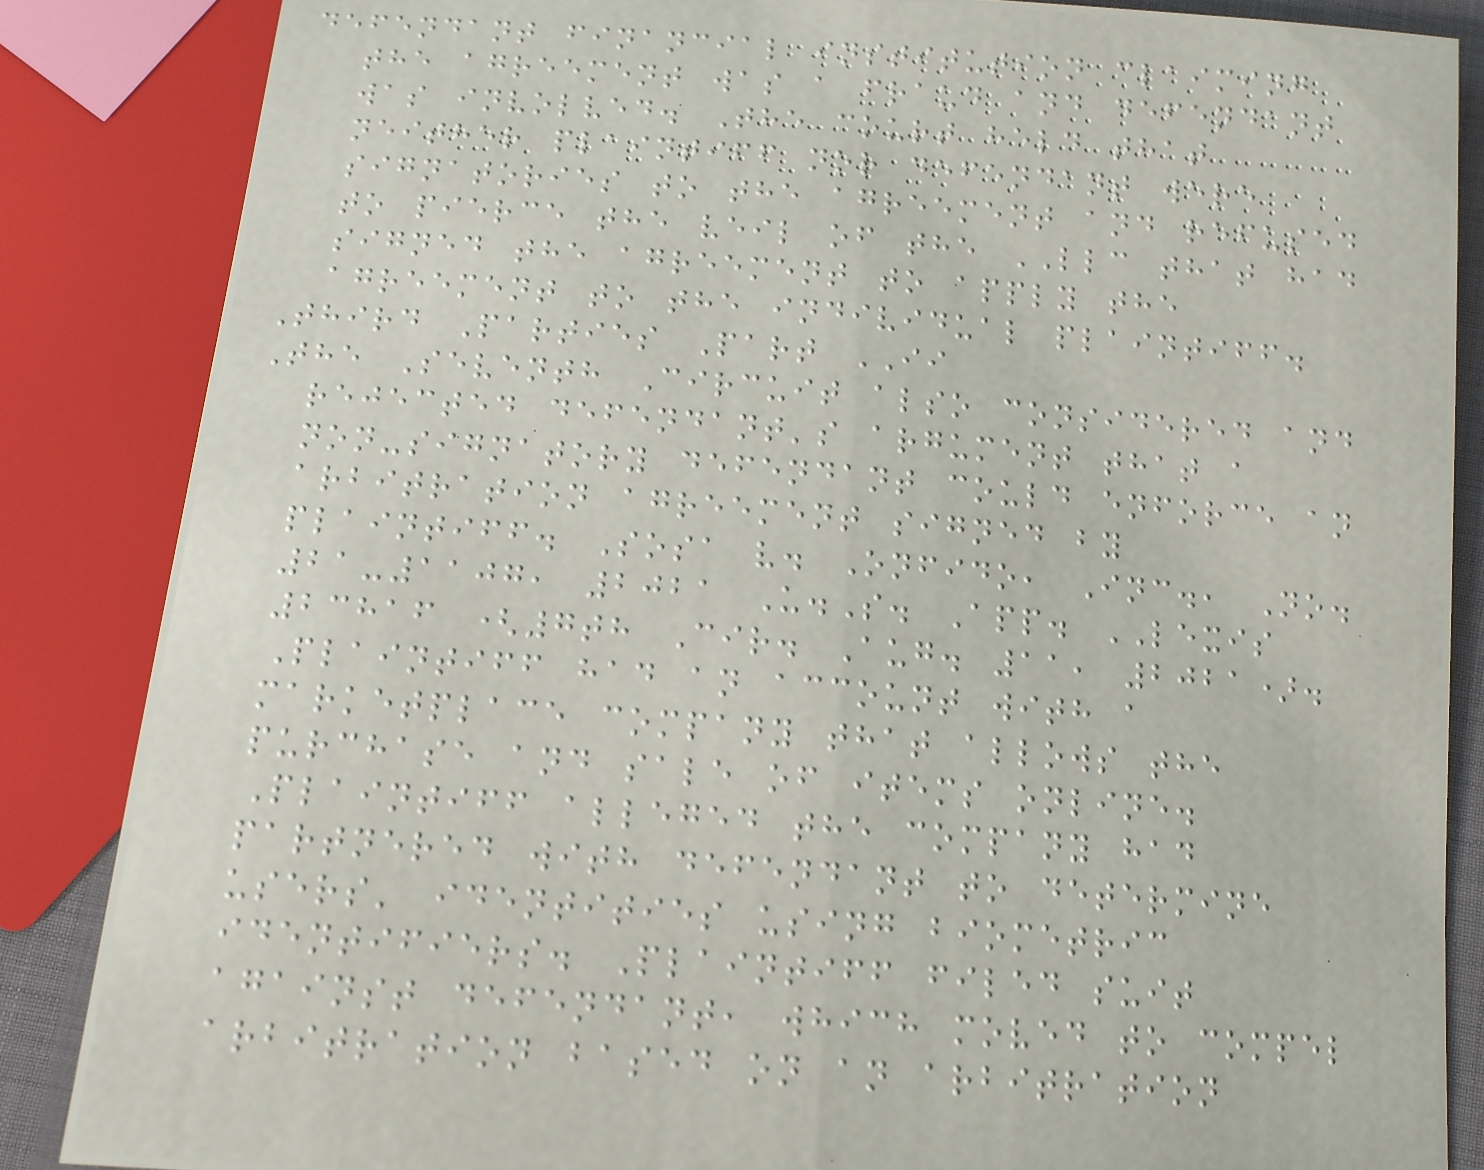defendant financial institution claiming
the agreement was a fraud and defendant
was involved. The court held that
neither plaintiff nor defendant were
signatories to the agreement and refused
to pierce the veil of the LLC that had
signed the agreement to apply the
agreement to the individual plaintiff.
Third Parties Part II
The Seventh Circuit also considered and
rejected defendant's argument that a
non-signatory defendant could enforce an
arbitration agreement signed by
plaintiff. Sosa v. Onfido, Inc., No.
21-1107, 2021 U.S. App. LEXIS
23816 (7th Cir. Aug. 11, 2021).
Plaintiff had an account with a
marketplace company that allows the
purchase and sale of items online.
Plaintiff alleged the company had
partnered with defendant to determine
users' identities using biometric
identifiers. Plaintiff filed suit
against defendant, which moved to compel
arbitration based on an arbitration
